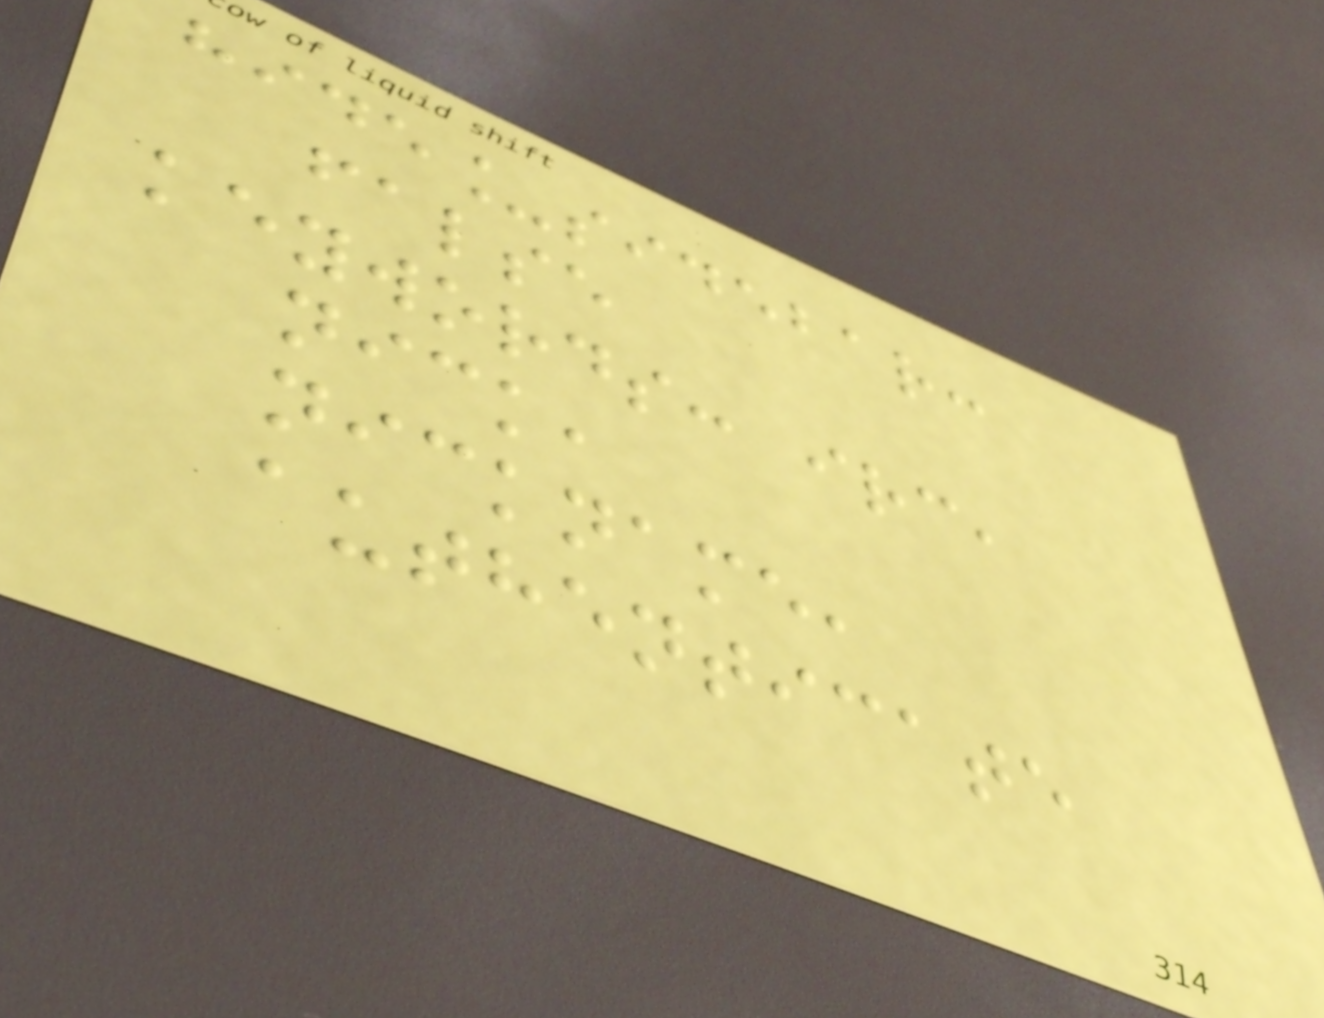hide_sidebar:
false
keywords: irc,
nick,
nickname,
authenticate
